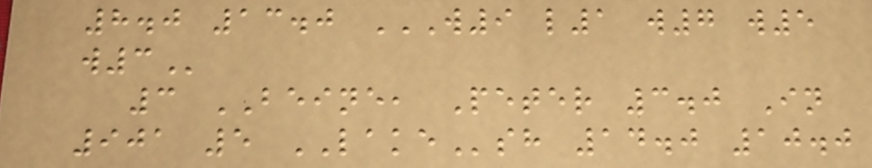8.0 13.0 W9 L1 W7 W5
W3
3 BEINE, Peter 3.0 In
901 5 LAKEsh 14.0 10.0
